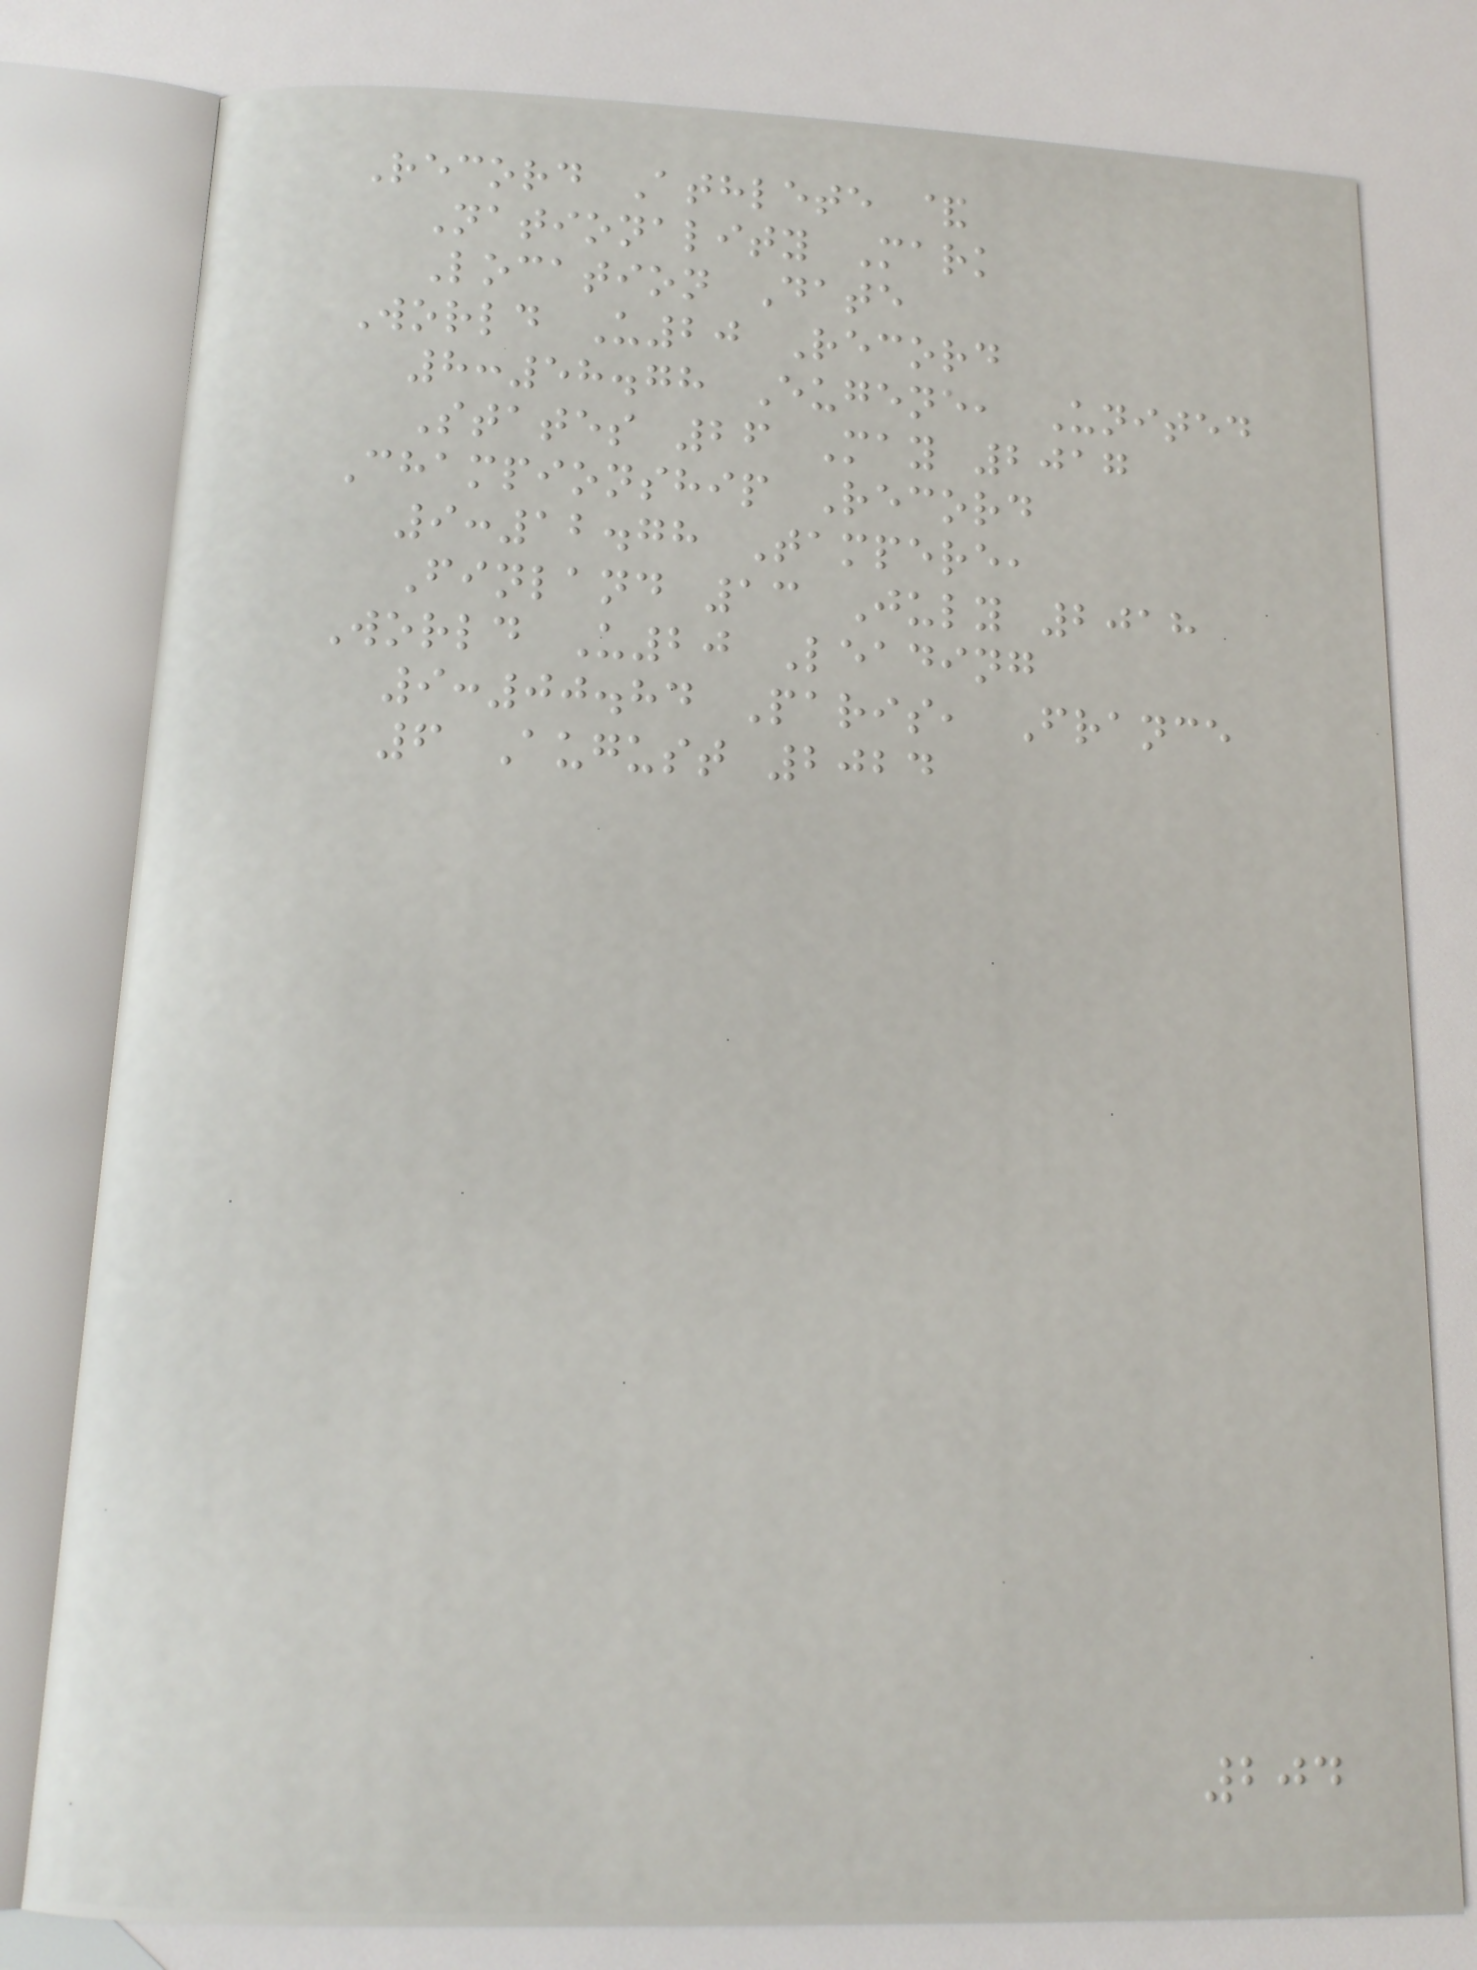Record Athlete &
Nationality Mark
Location Date
World U20 Record
8:58.78 Eugene, United
States 26 May 2017
Championship Record
9:12.78 Tampere,
Finland 13 July 2018
World U20 Leading
9:00.84 Paris, France
6 August 2024
204
